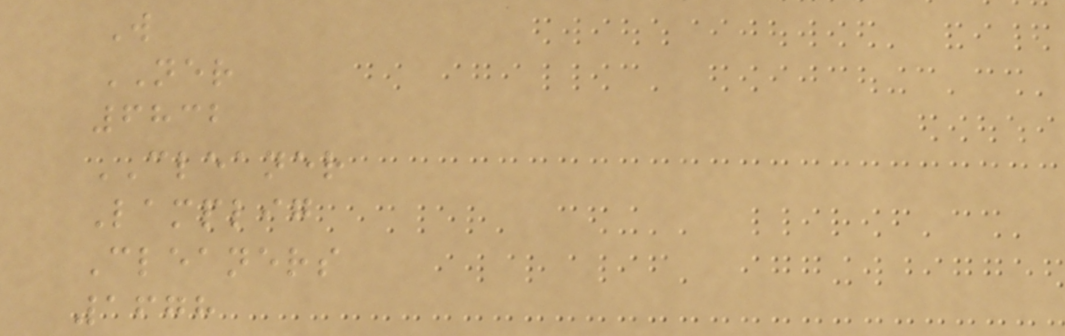W
NER
6832
CLEANER
Lamplig
Cleaners
1678
